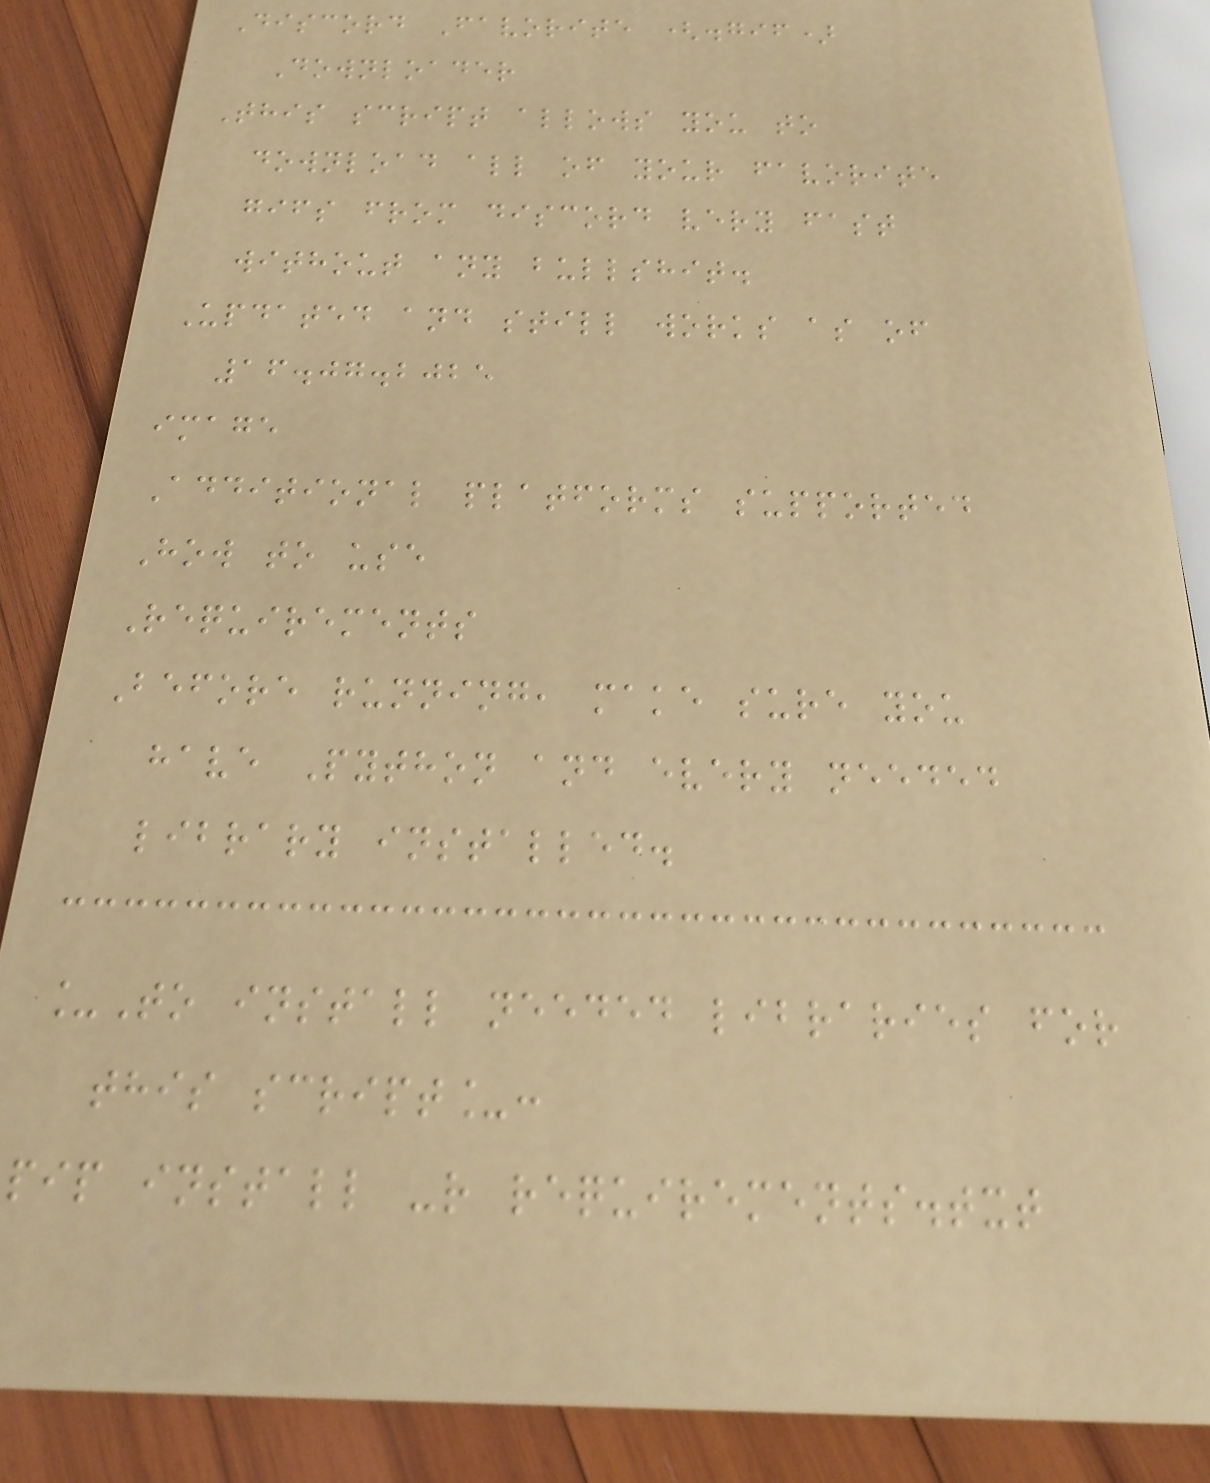Discord Favorite (.gif)
Downloader
This script allows you to
download all of your favorite
gifs from discord very fast
without any bullshit.
Updated and still works as of
16.07.2025
image
Additional platforms supported
How to use
Requirements
Before running, make sure you
have Python and every needed
library installed.
_To install needed libraries for
this script_:
pip install -r requirements.txt
